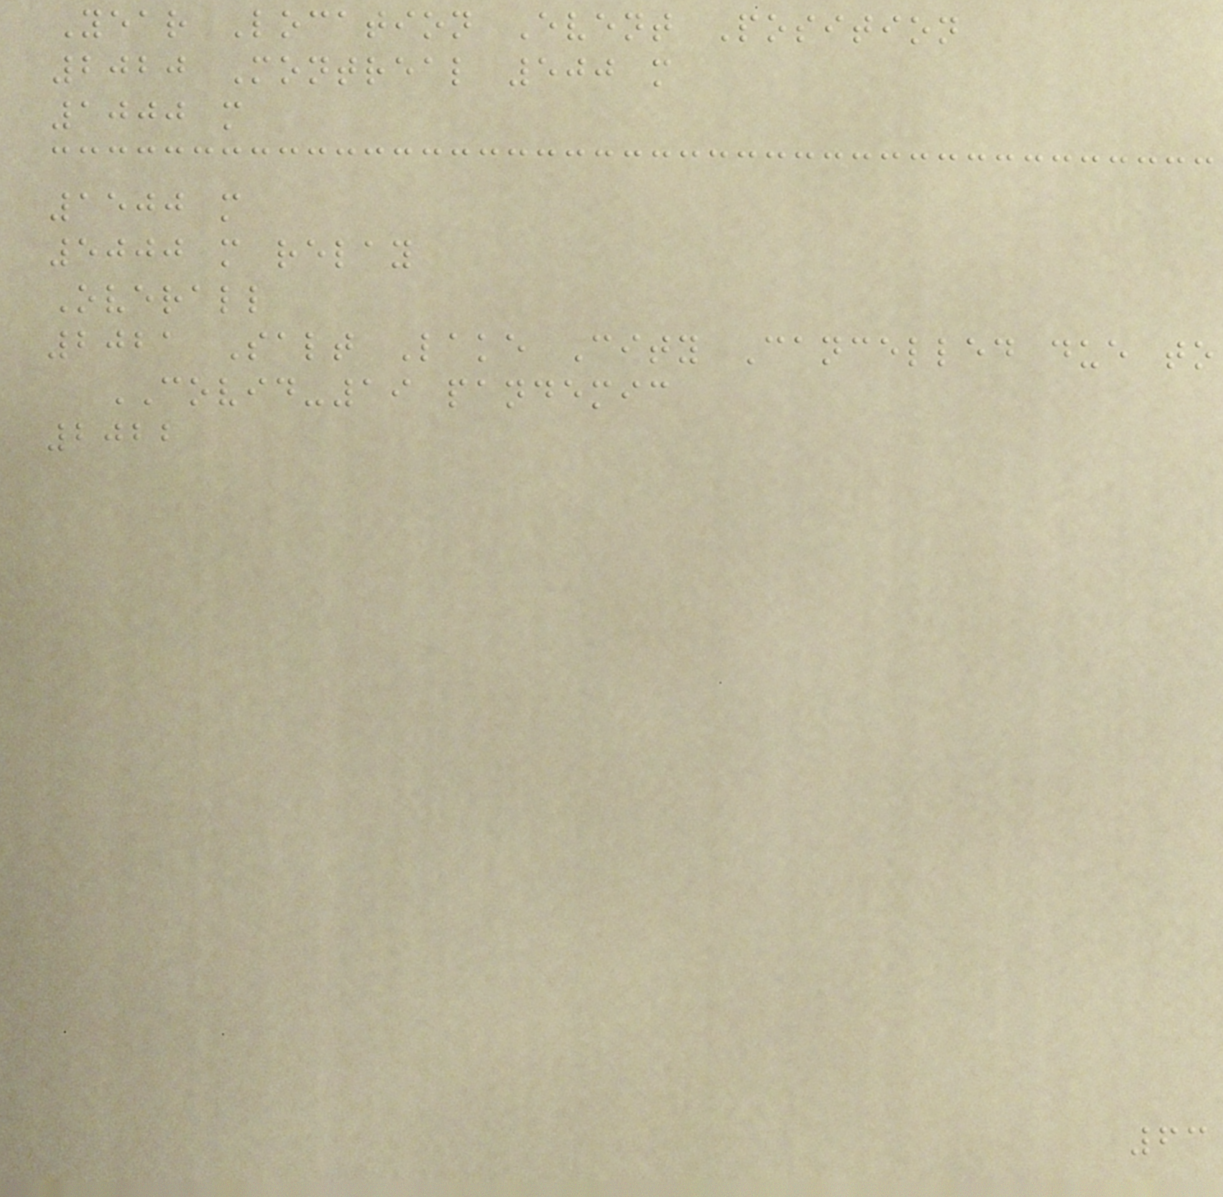Year Location Event Position
2020 Montreal 500 m
1000 m
1500 m
5000 m relay
Overall
2021 Salt Lake City Cancelled due to
COVID-19 pandemic
2022
63
